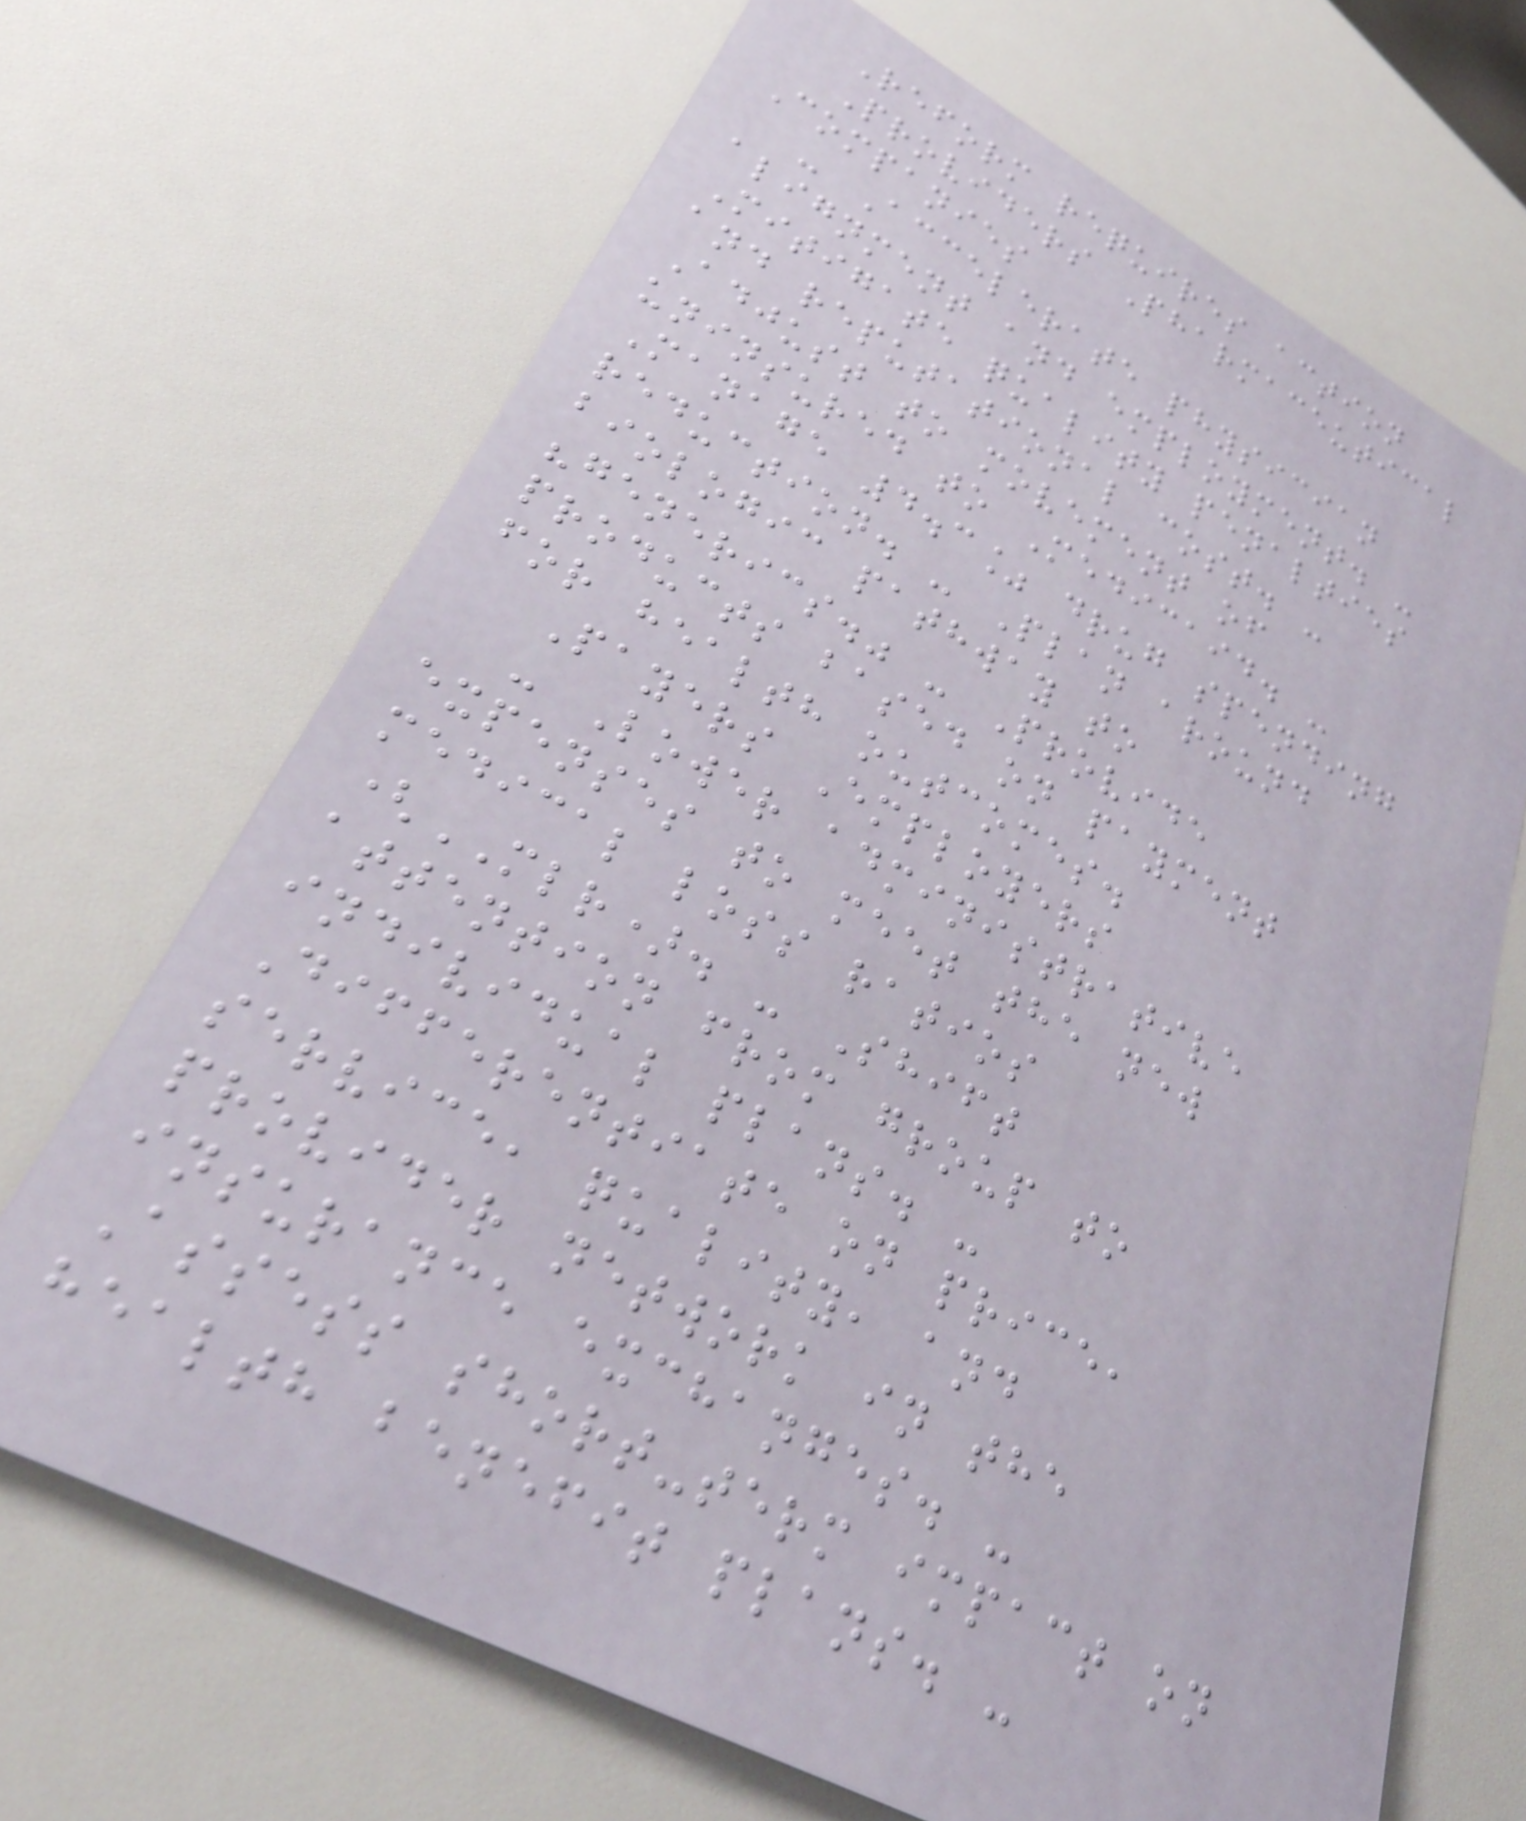Reform requires action
Providers Pharmaceutical
Companies
- Accelerate physician
alignment and employment. -
Mitigate quality penalties
and reputational cost. -
Adjust to movement of
uninsured to Medicaid. -
Manage 4.3% drug spending
reduction. - Plan around
biologic pathway to
"generics." - Provide
products based on payment
for health outcomes.
Payers Employers
- Lower administrative
expenses to meet the new
medical loss ratios
(MLR). - Shift
attention from group to
individual plans. -
Differentiate on price,
service, quality, and
provider network in the
insurance exchanges. -
Assess short-term impact on
health benefit plans. -
